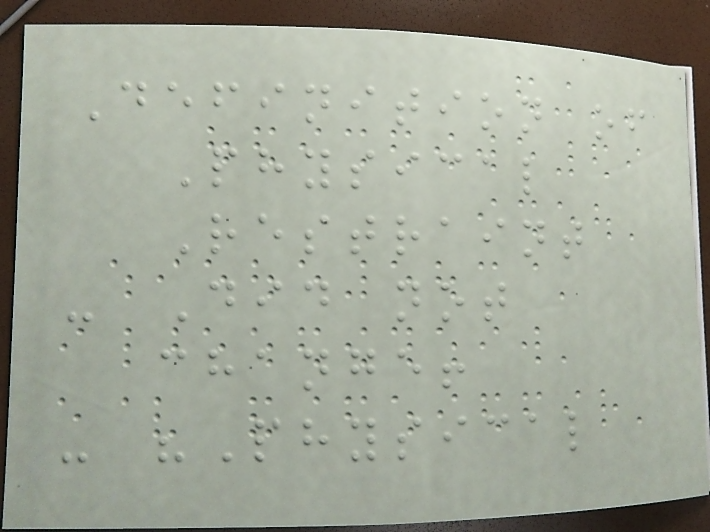Definition of
Physical
Restraint
- Did not
change!
- "Physical
